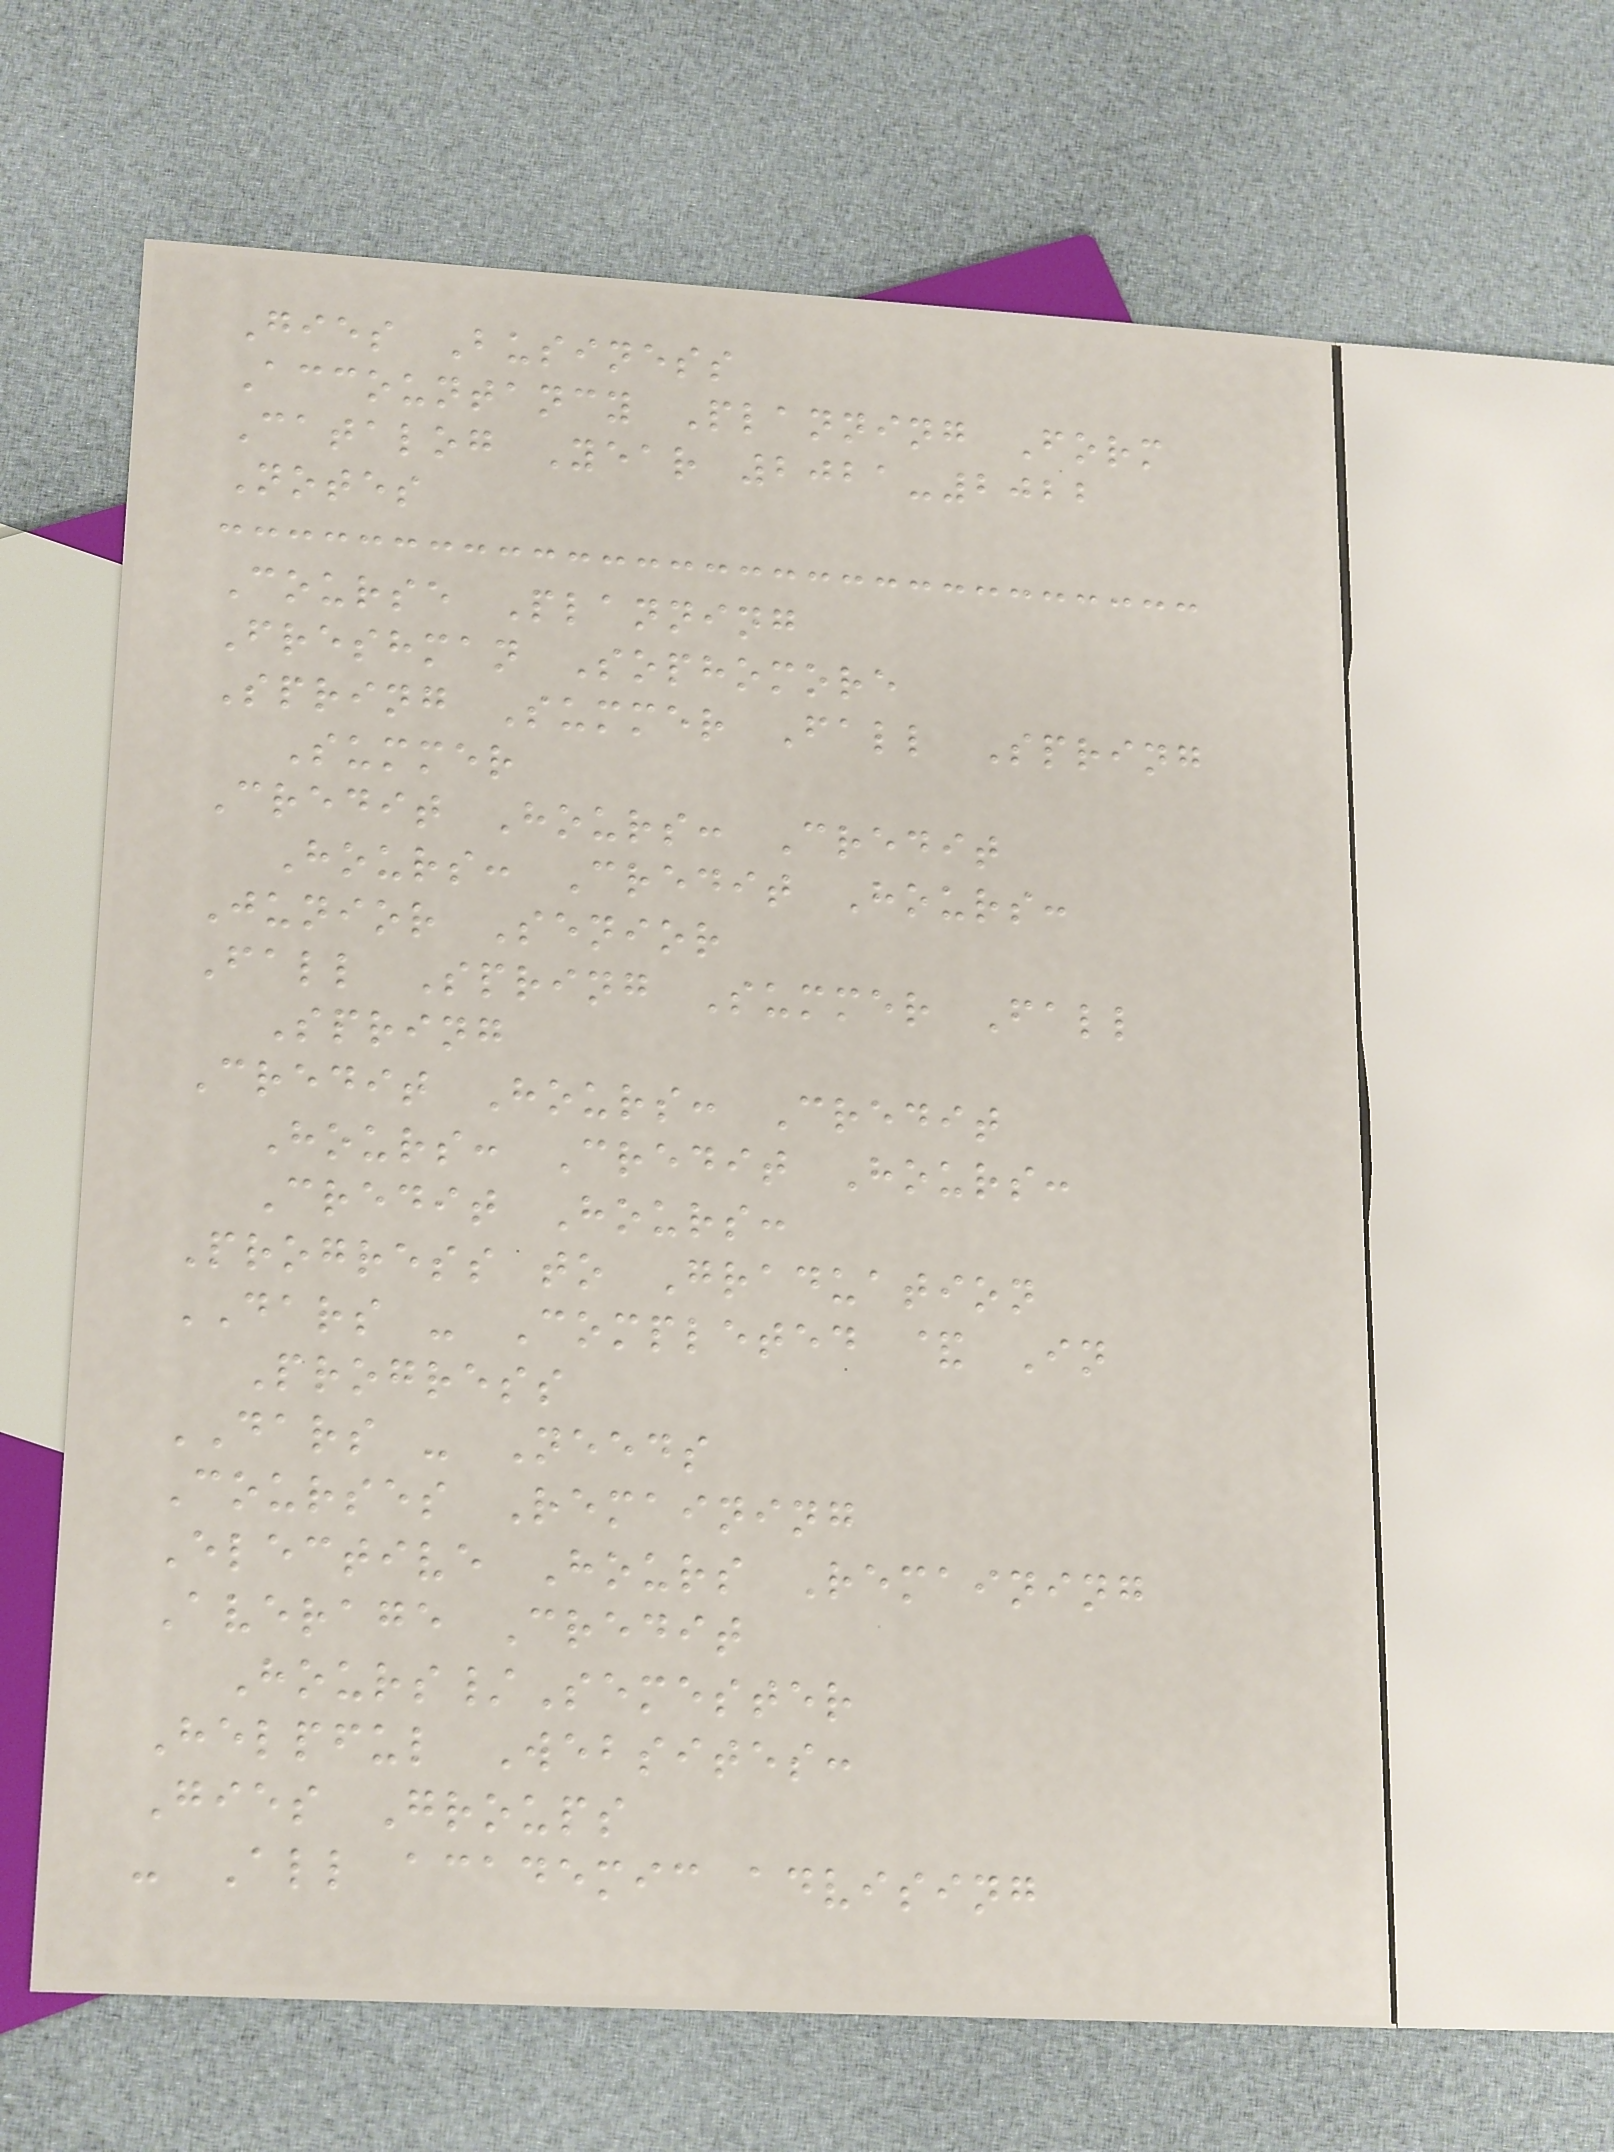Gies Business
Accountancy Planning Form
Catalog Year 2021-2022
Notes
Course Planning
Freshman Sophomore
Spring Summer Fall Spring
Summer
Credit Hours: Credit
Hours: Credit Hours:
Junior Senior
Fall Spring Summer Fall
Spring
Credit Hours: Credit
Hours: Credit Hours:
Credit Hours:
Progress to Graduation
DARS - Completed & In
Progress
DARS - Needs
Courses Remaining
Elective Hours Remaining
Average Credit
Hours/Semester
Helpful Websites:
Gies Groups
- All academic advising
